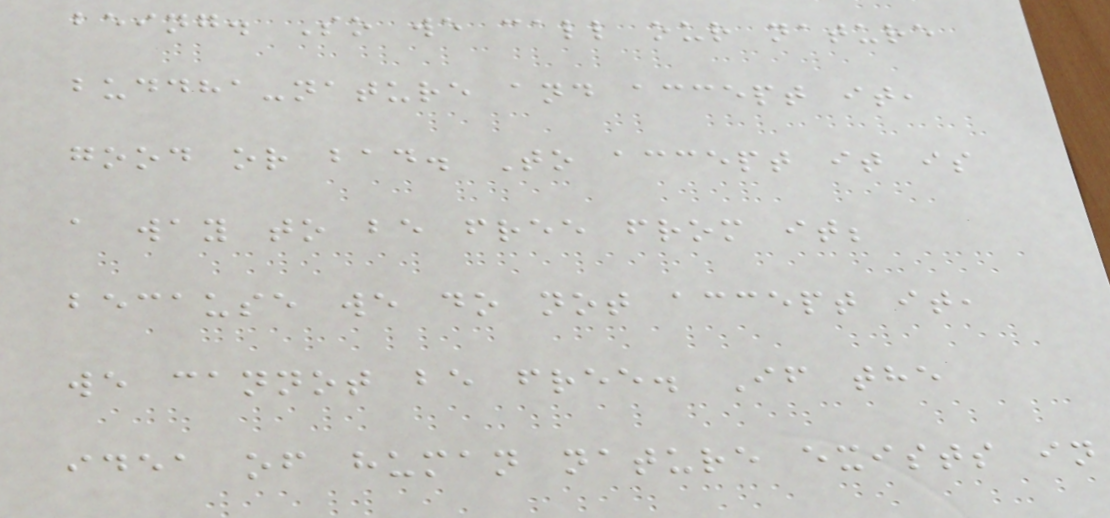being. So we call our nature
buddha-nature and accept it,
good or bad. To accept it is
a way to be free from it;
because we do not accept it,
we cannot be free. If the
idea of human nature exists in
